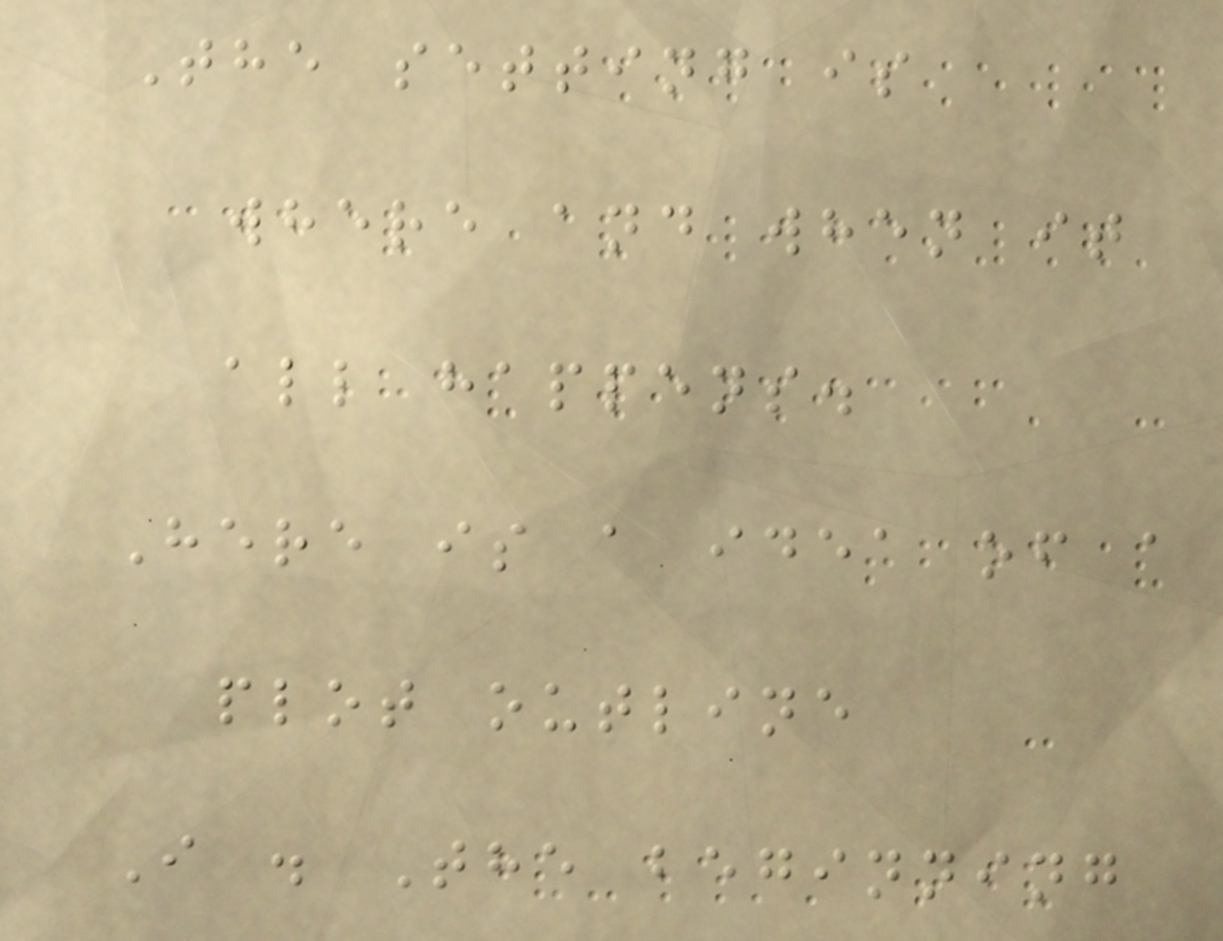The setting is
where and when it
all happens.
Here is a idea of a
plot outline
I . The beginning
